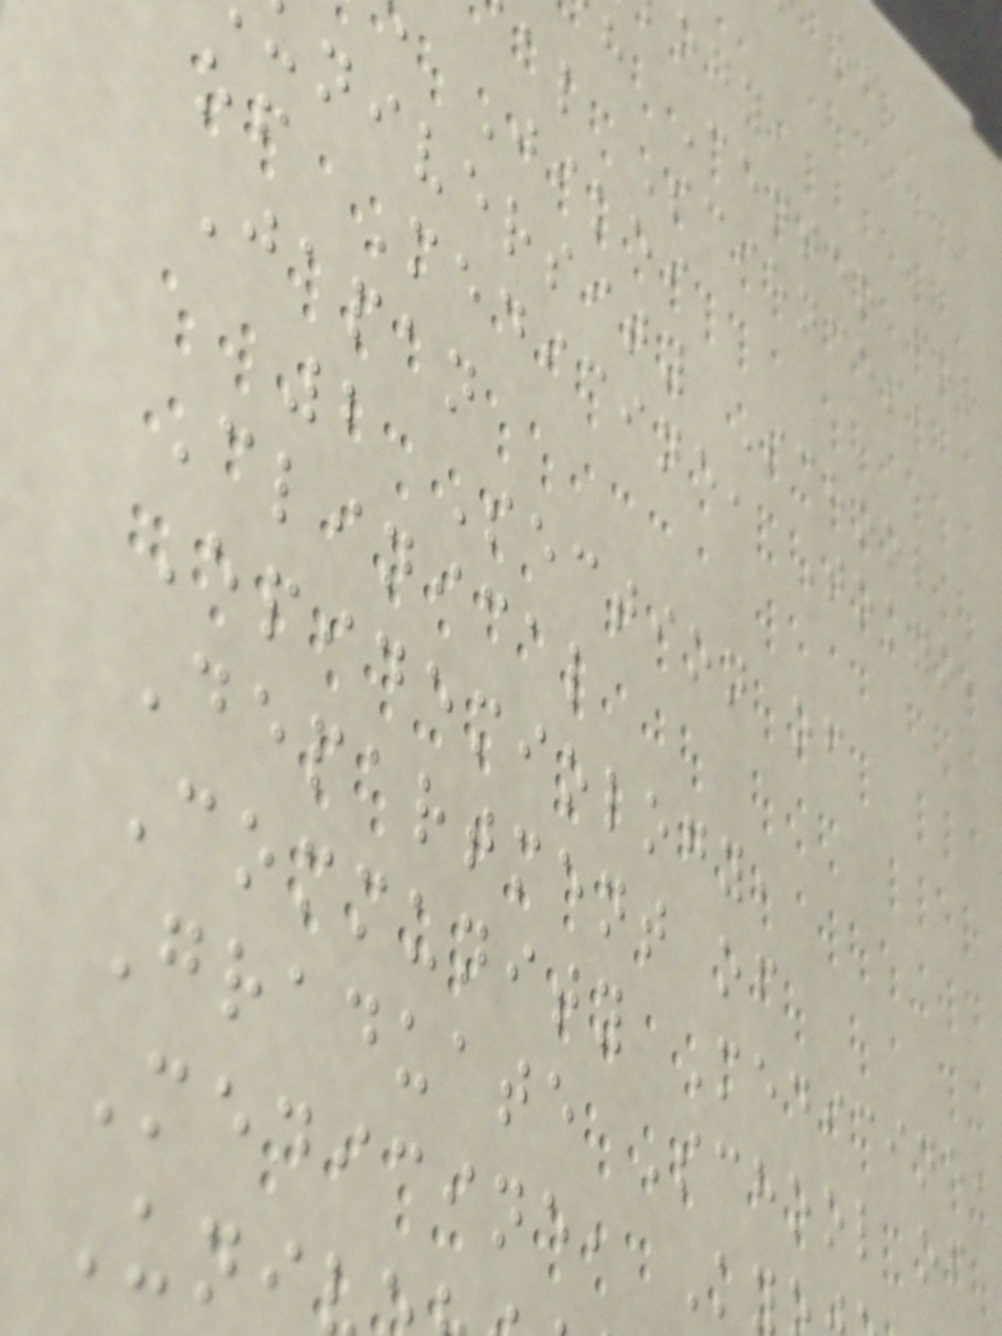ogy,
h Center for
al Sciences,
Jikei
niversity School
of Medicine, Tokyo,
Japan
2 Section of
Clinical
Epidemiology,
Department of
Community Medicine,
Graduate School of
Medicine, Ky
